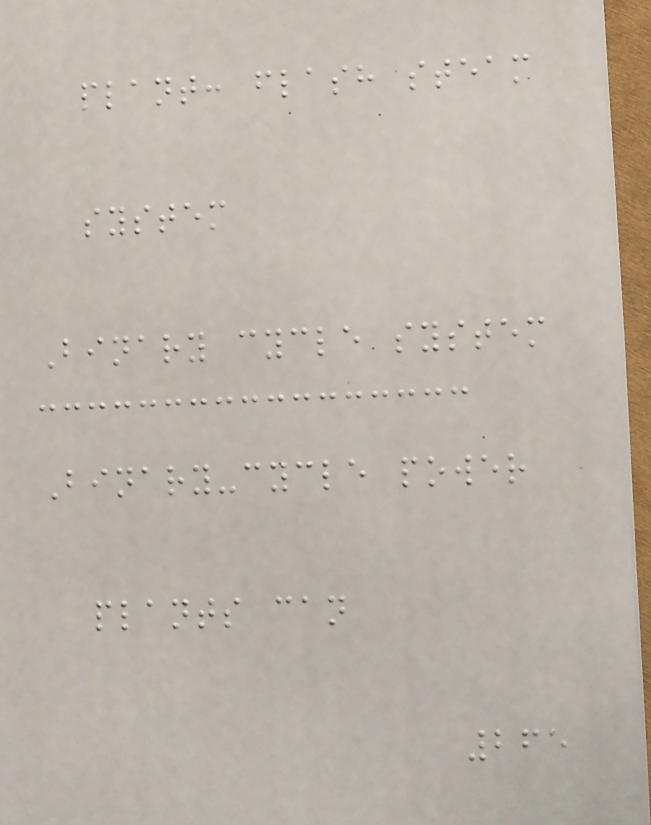plant: flash steam
system
Binary cycle system
Binary-cycle power
plants can
265
